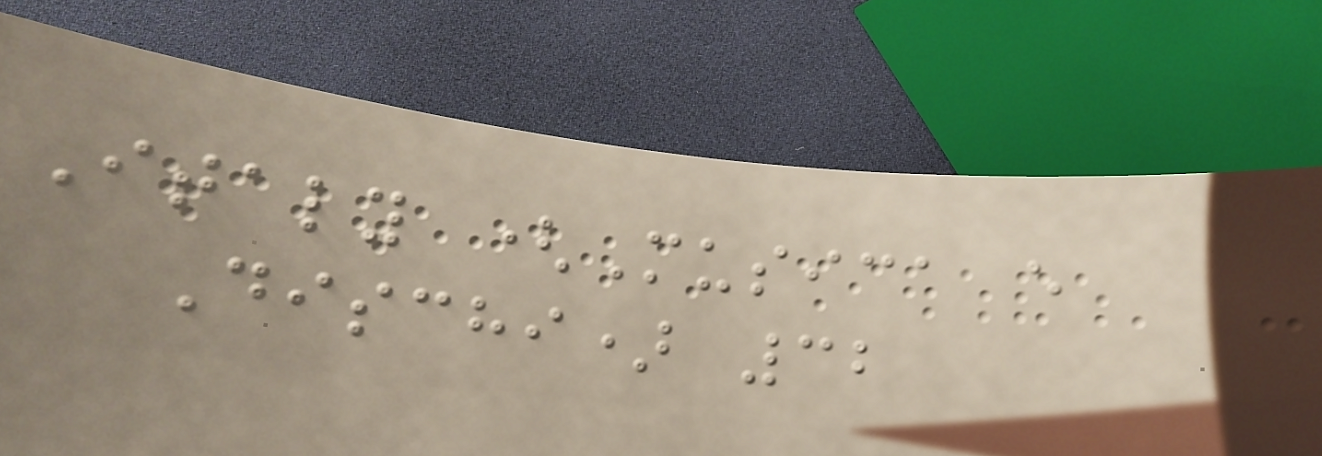Italy (Musica e
Dischi) 32
